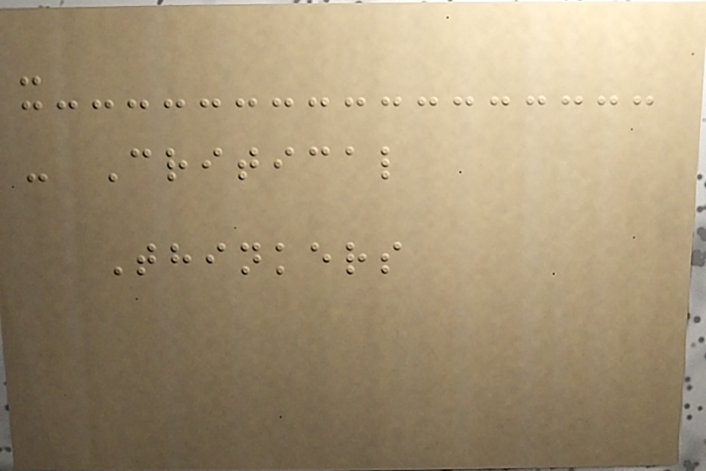-
- Critical
Thinkers
